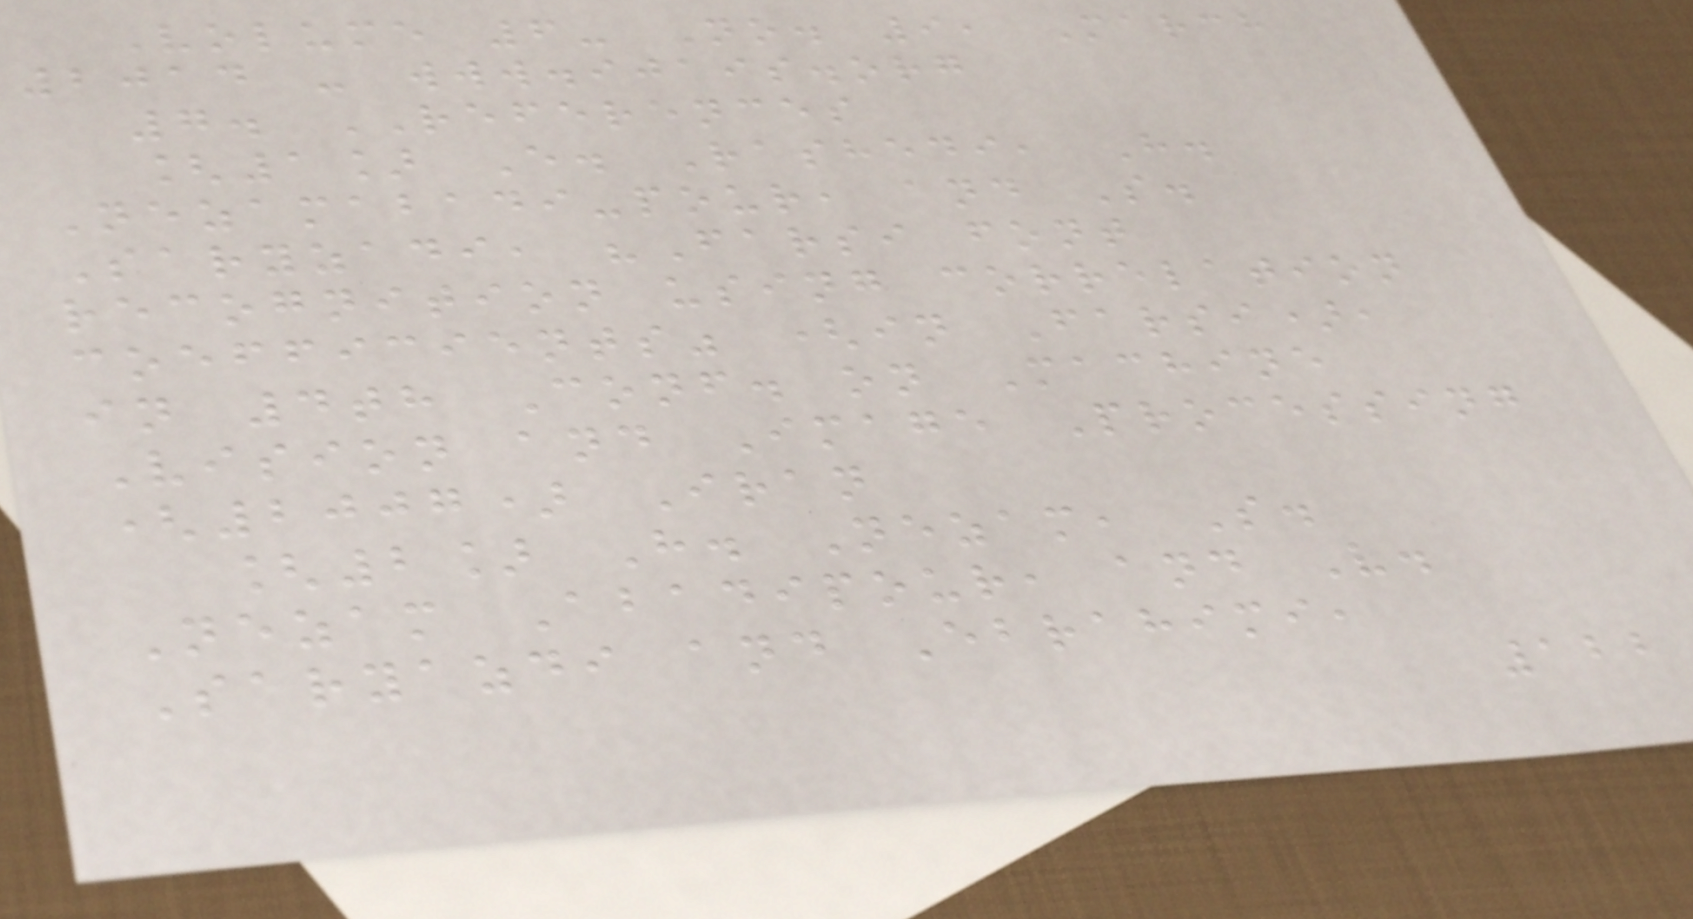Volume 6- No. 9, March
2014 - www.ijais.org
7. REFERENCES
[1] E. Rashedi, H.
Nezamabadi-pour, and S.
Saryzadi, "Farsi font
recognition using correlation
coefficients" (in Farsi),
in 4th Conf. on Machine
Vision and Image Processing
(2007) Iran
[2] H. Nezam, S.
Nezam Abadipour, and V.
Saryazdi and Ebrahimi,
122
